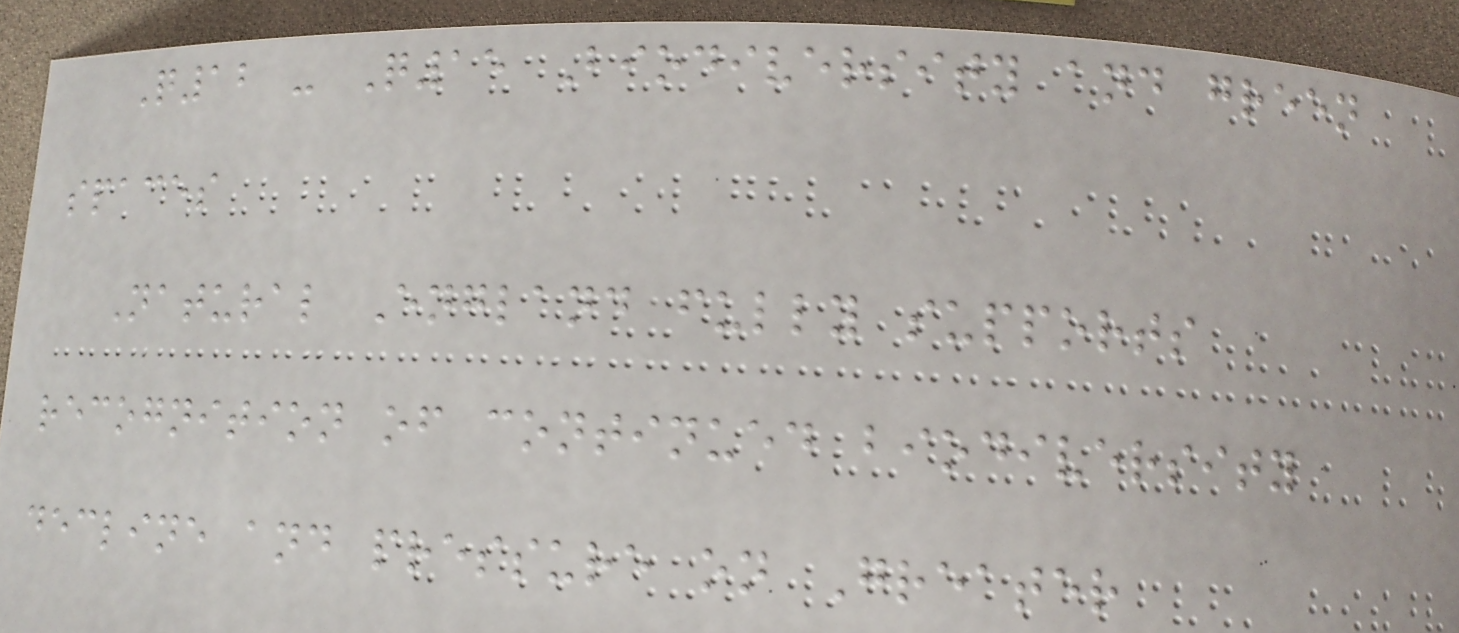Q12 - Q15 Biodiversity and green
spaces
Natural England fully supports
recognition of continued biodiversity
decline and pressure on Greater
